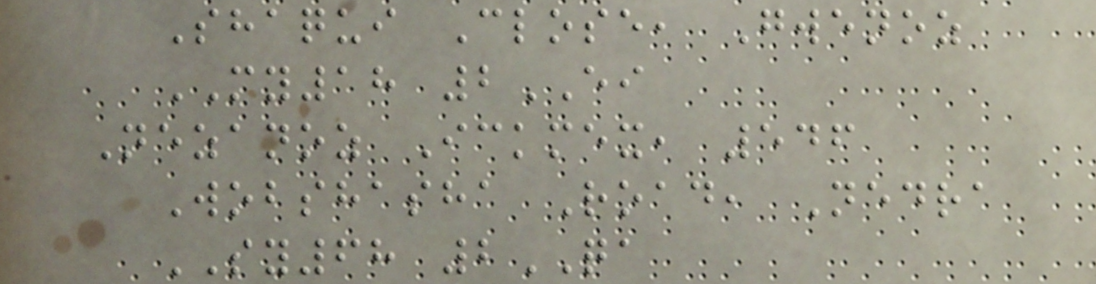Shaqui Close, Gwenoz
MY18 2EI
Nezanoz Ickmex, 546
Wobshasha Road, Nedra
SY68 2QA
